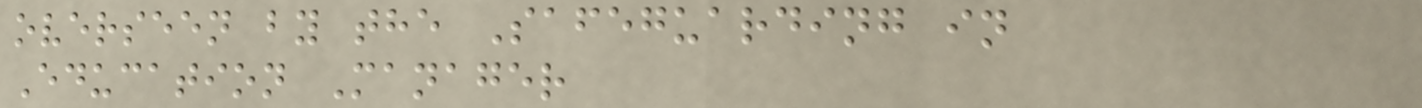overseen by the Safeguarding in
Education Manager
